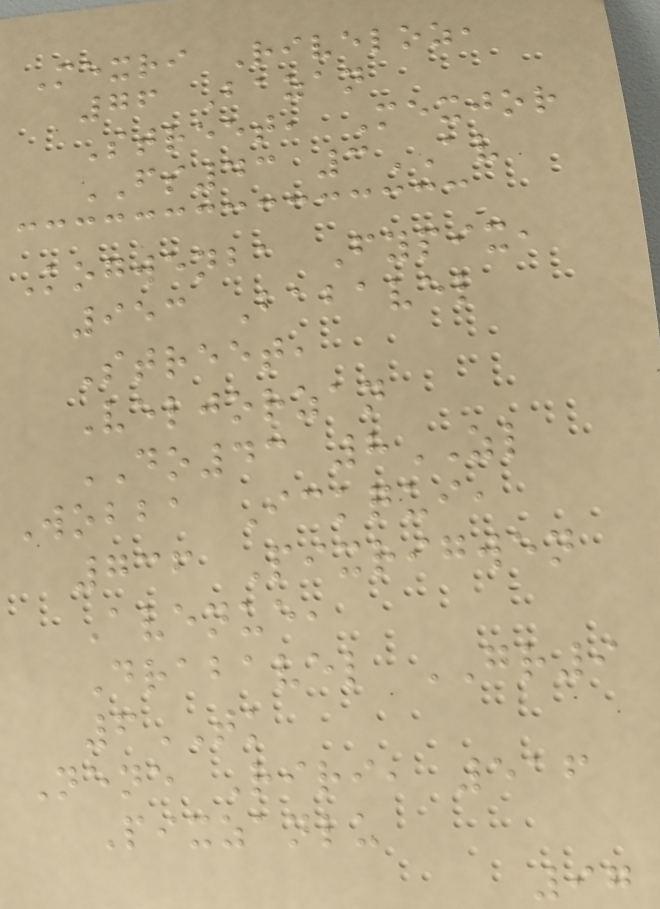Mexri Riveloz,
76 Bazan
Street, Mexjor
FS43 3AV
Kogwenba Fypix,
953 Babavel
Street,
Veljorzan
DO43 8ZL
Wobba Ickqui,
736 Pixrigwen
Avenue,
Drabavel GR9
6TK
Nene Riri, 516
Pixzanlu
97
